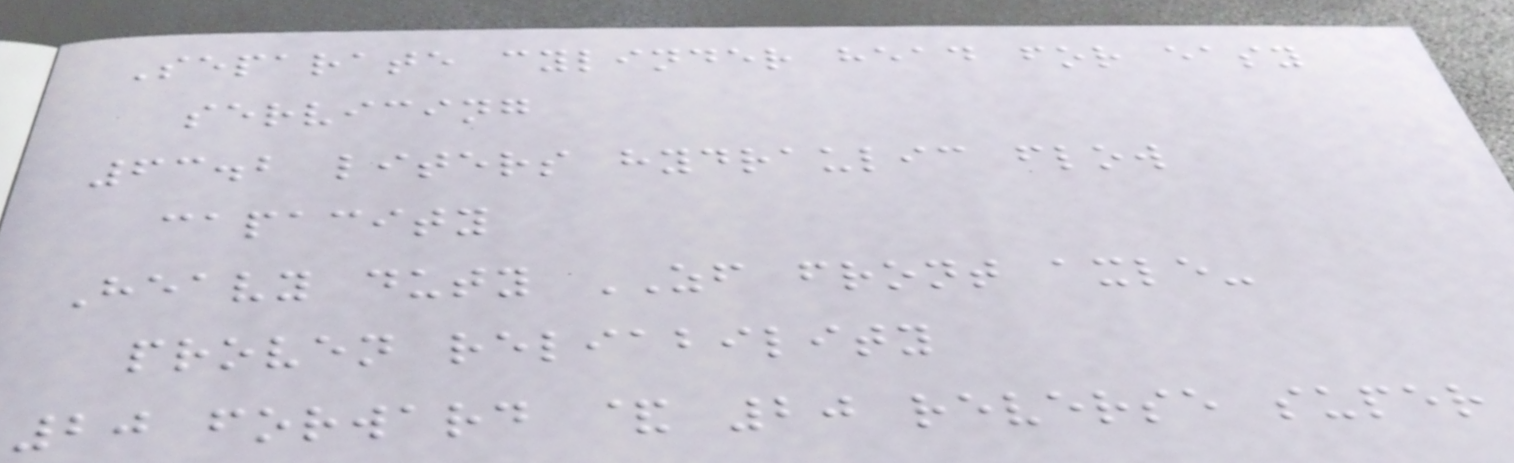Separate cylinder head for easy
servicing
63.2 liters hydraulic flow
capacity
Heavy duty ZF front axle-
proven reliability
20 forward & 20 reverse super
